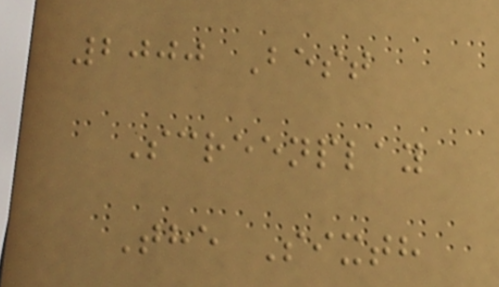2000 Best
Screenplay
The Sixth
